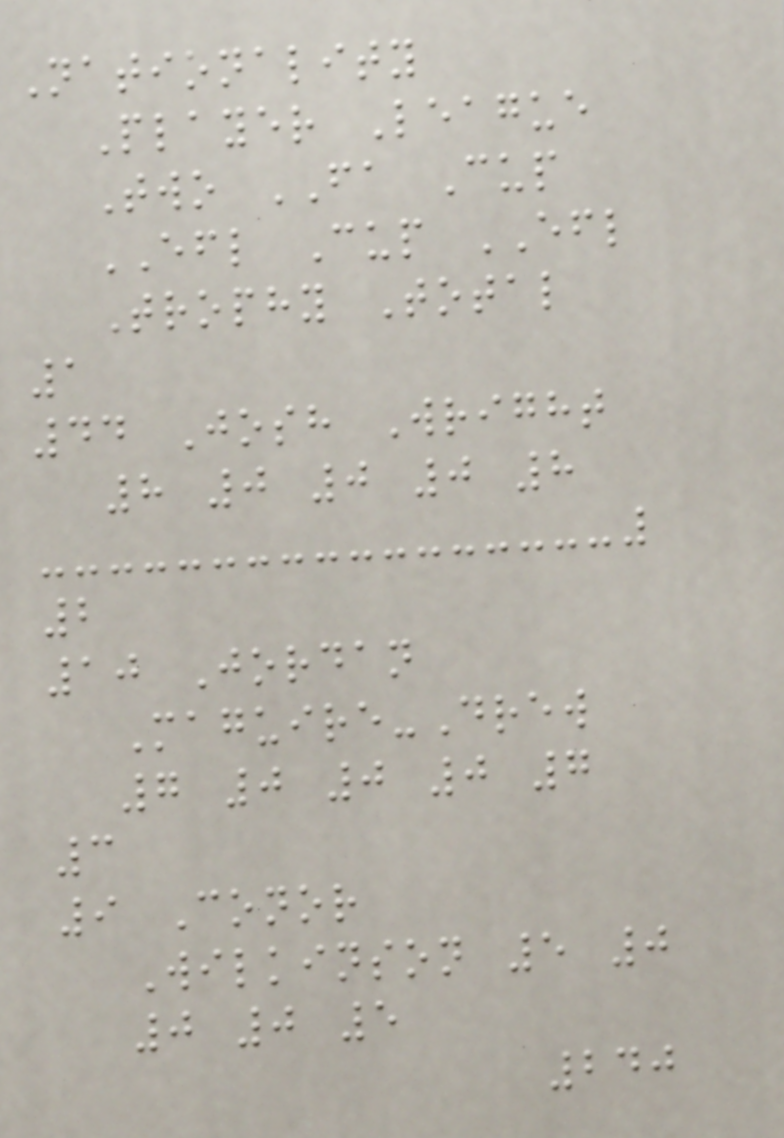Nationality
Player League
Two FA Cup
EFL Cup EFL
Trophy Total
1
44 Josh Wright
8 0 0 0 8
2
10 Jordan
Maguire-Drew
7 0 0 0 7
3
9 Conor
Wilkinson 5 0
0 0 5
240
